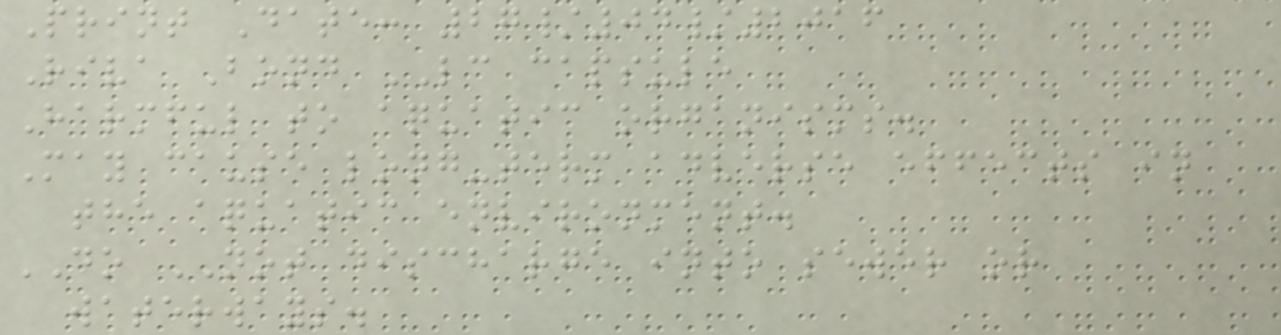Print Date: 27/04/2016
Riva Bond LC capsule
Harmful to aquatic organisms.
May cause long-term adverse effects in
the aquatic environment.
DO NOT discharge into sewer or
waterways.
